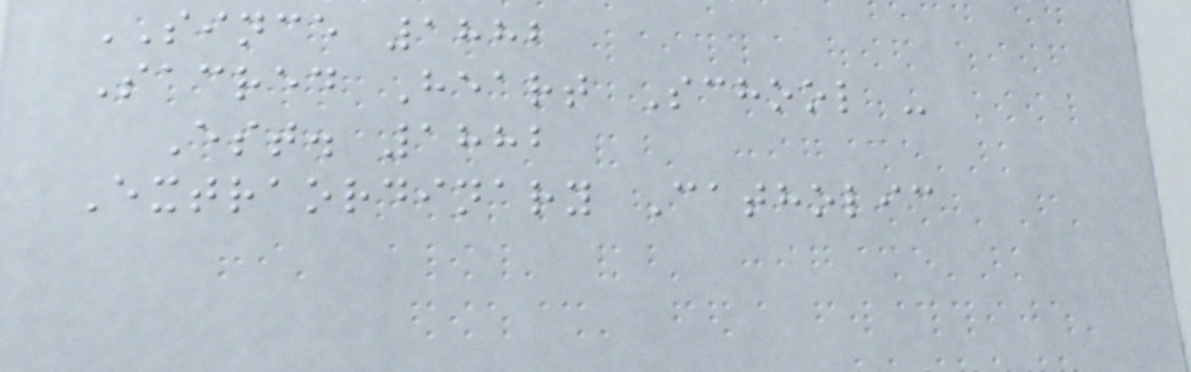SINCE 1882
Sacred Heart School -
Est. 1882
Extraordinary Catholic
